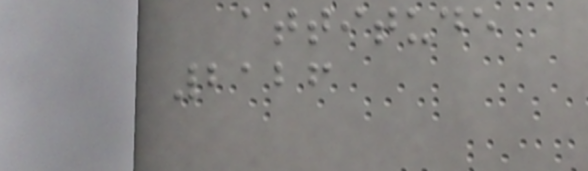attitude
2126
